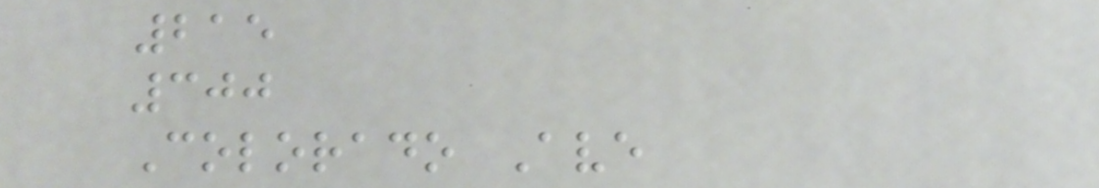215
300
Colorado Ave
